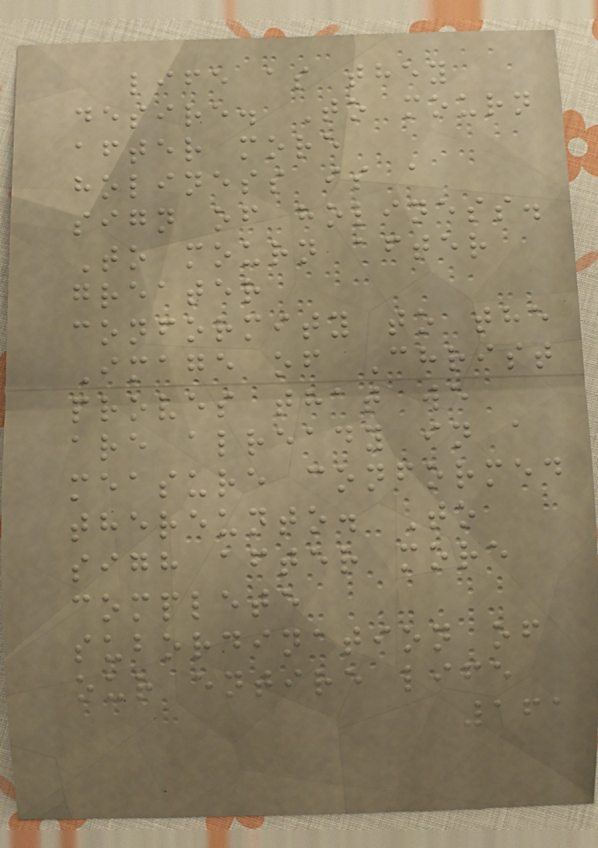life as they
desire. To mourn
after more
holiness is a
sign of holiness.
To mourn after
greater
conformity to the
Image of Christ
proves that we
are already in a
measure conformed
thereunto. To
sigh after more
complete
subordination of
our entire life
161
